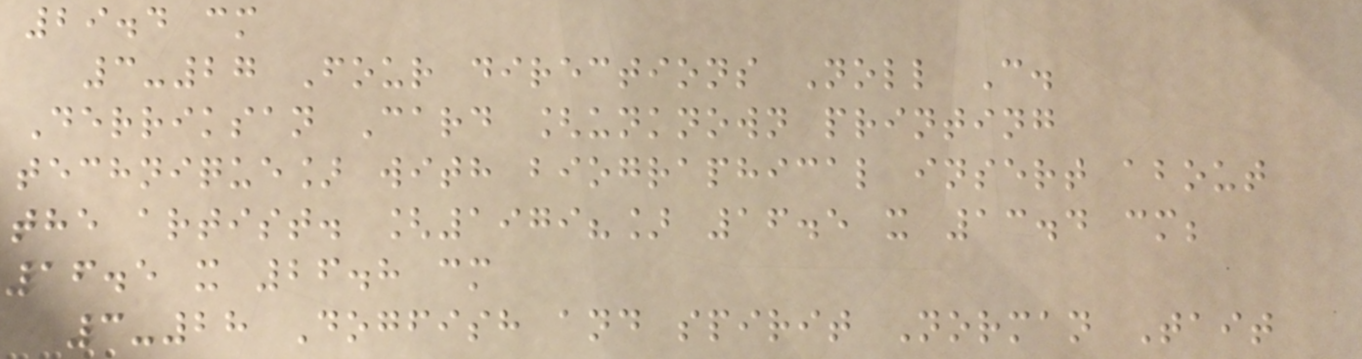29.4 cm
3-27 Four directions Noll C.
Derriksan Card [unknown printing
technique] with biographical insert about
the artist. [1979?] 16.5 x 13.4 cm;
16.5 x 26.8 cm
3-28 Dogfish and spirit Norman Tait
